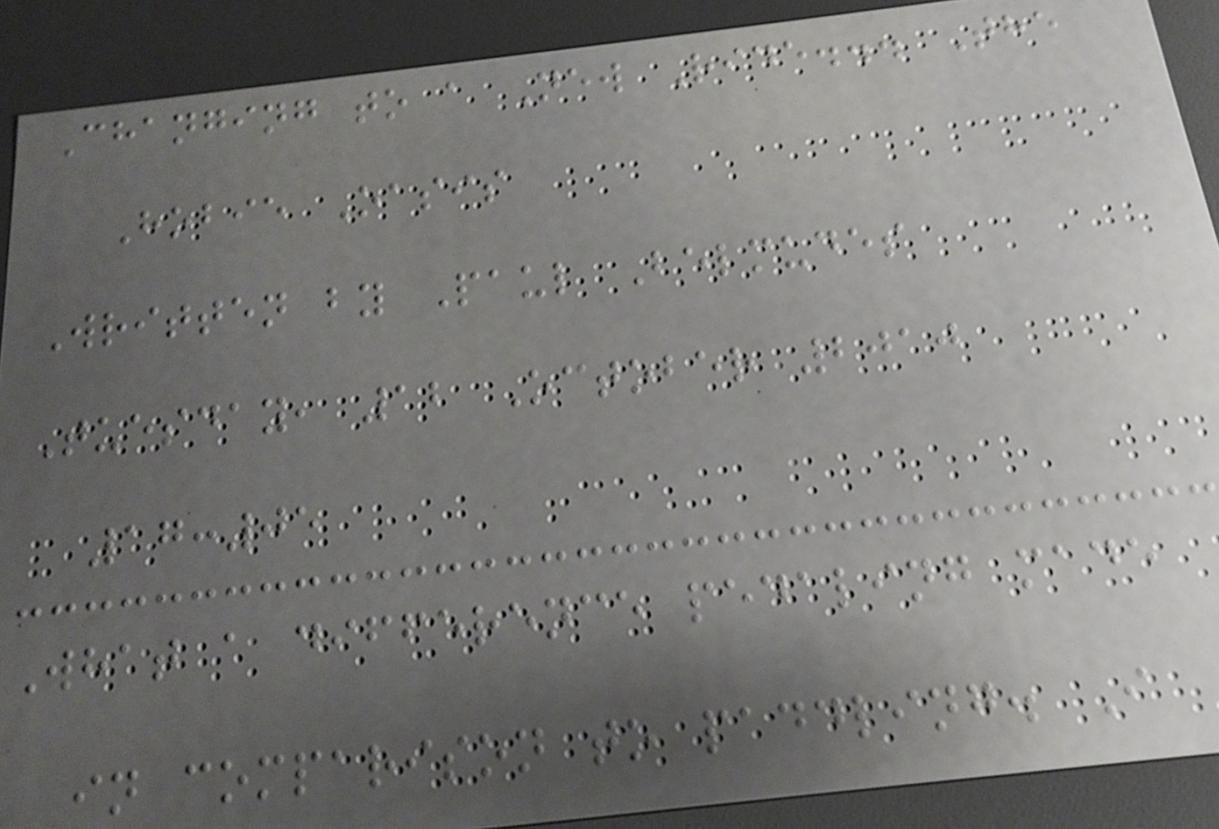Changing to a New Ride... The
Hobie Oasis
Written by Paul Belmudes
Tuesday, 12 October 2010
17:05
What a difference pedaling made
in comparison to paddling. I
